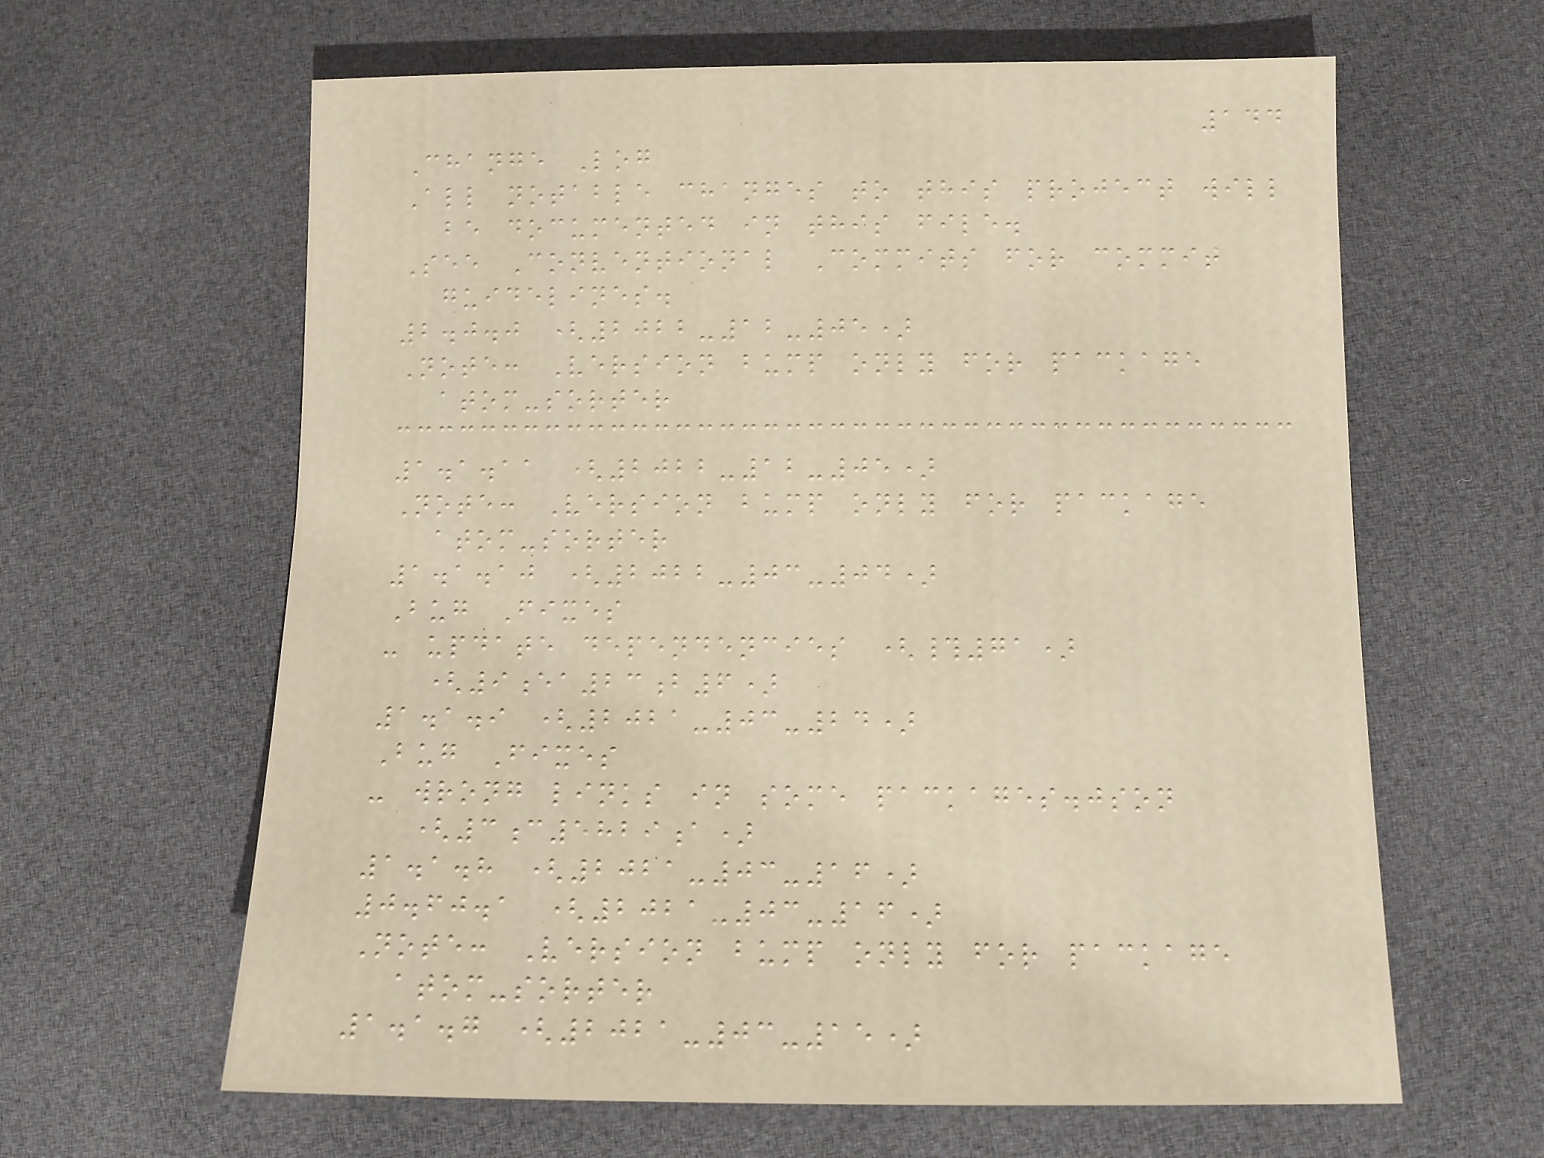144
Change Log
All notable changes to this project will
be documented in this file.
See Conventional Commits for commit
guidelines.
2.0.0 (2022-12-05)
Note: Version bump only for package
atom-sorter
1.1.11 (2022-12-05)
Note: Version bump only for package
atom-sorter
1.1.10 (2022-03-04)
Bug Fixes
- update dependencies (#71)
(9ea23b6)
1.1.9 (2021-03-24)
Bug Fixes
- wrong links in some packages.json
(3c5829a)
1.1.8 (2021-03-16)
0.60.1 (2021-03-16)
Note: Version bump only for package
atom-sorter
1.1.7 (2021-03-15)
